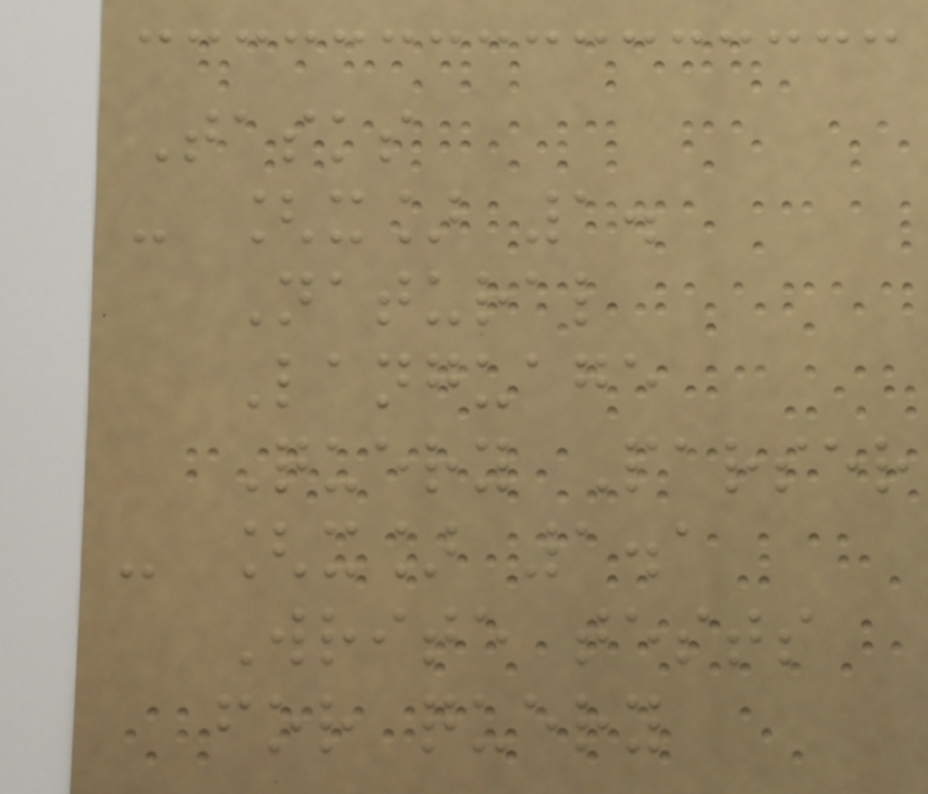Tasks
- [x] 1.
Natural
Language
Query Parser
- [x] 1.1
Write tests
for query
